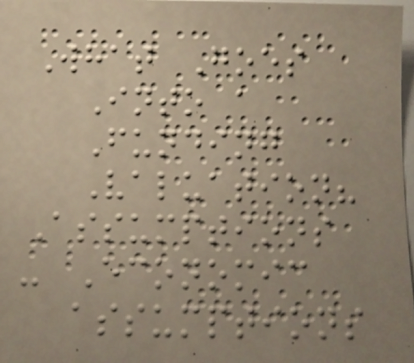What Goes
Into a
Funding
Valuation?
Assumptions
- Economic
assumptions
